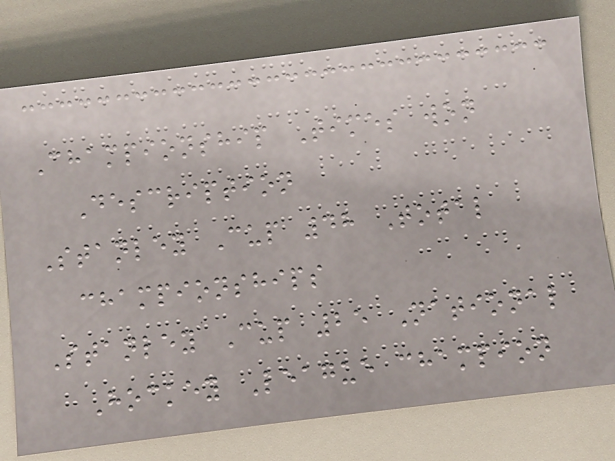Championship Times won
Description
Stanley Cup 48 Total
championships
Stanley Cup 25 National
Hockey League champion
